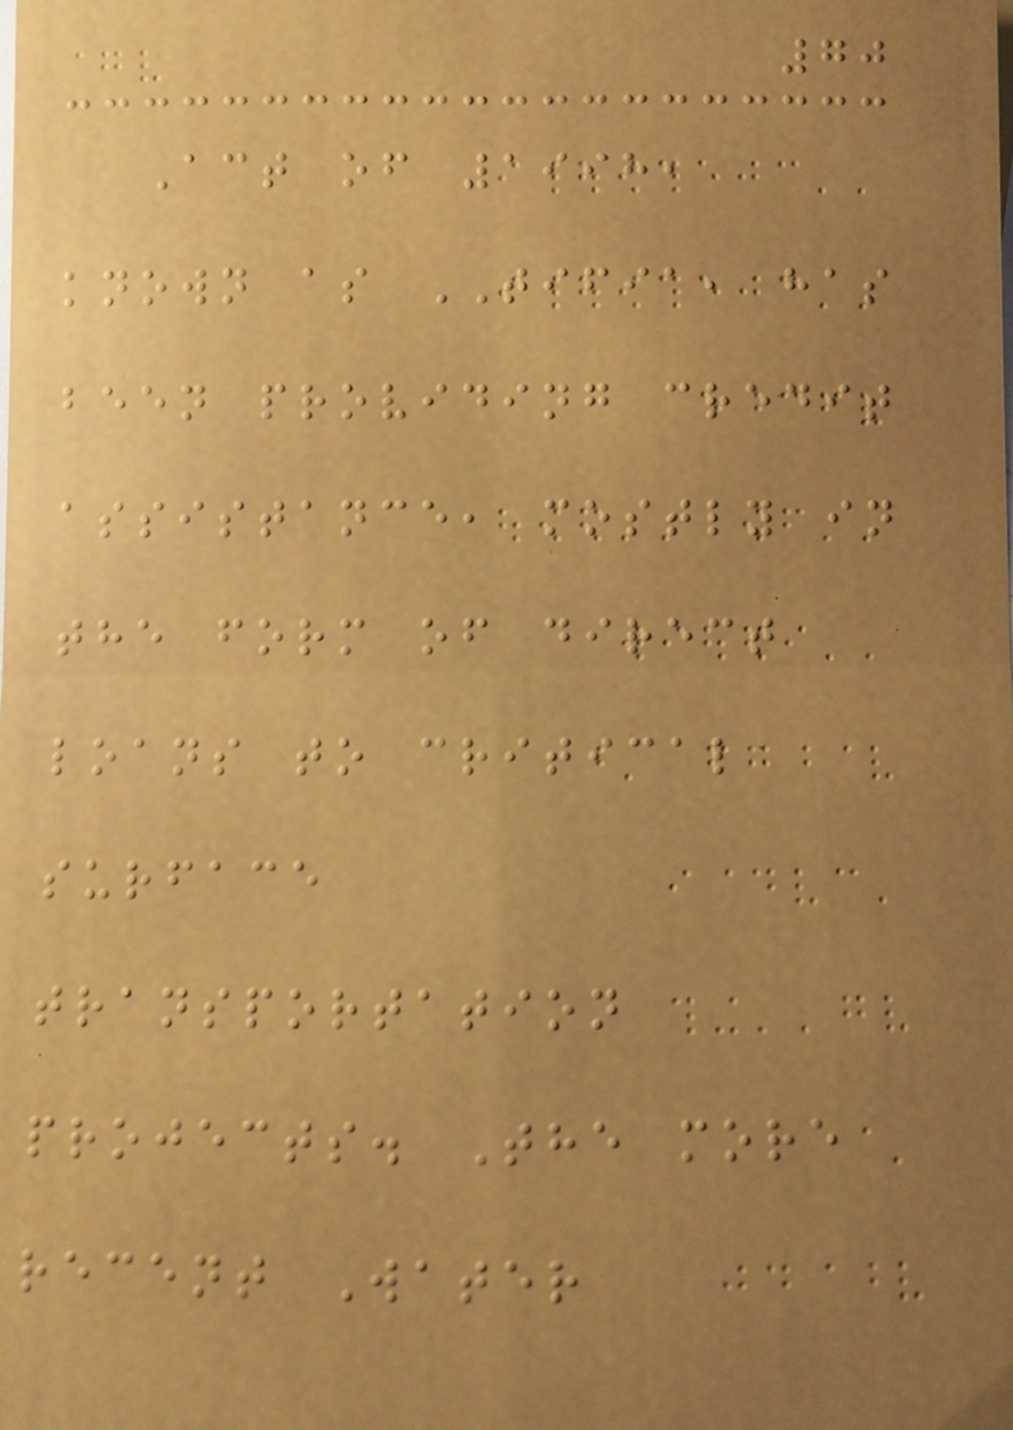70
Act of 1998,
known as TIFIA, has
been providing credit
assistance, mostly in
the form of direct
loans to critical
surface
transportation
projects. The more
recent Water
